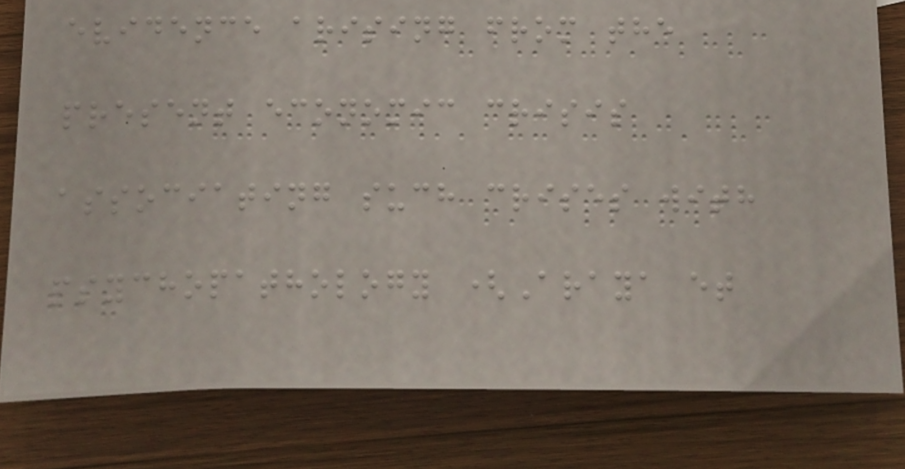evidence arising from the
present economic crisis
associating such crises with
psychopathology (Araya et
